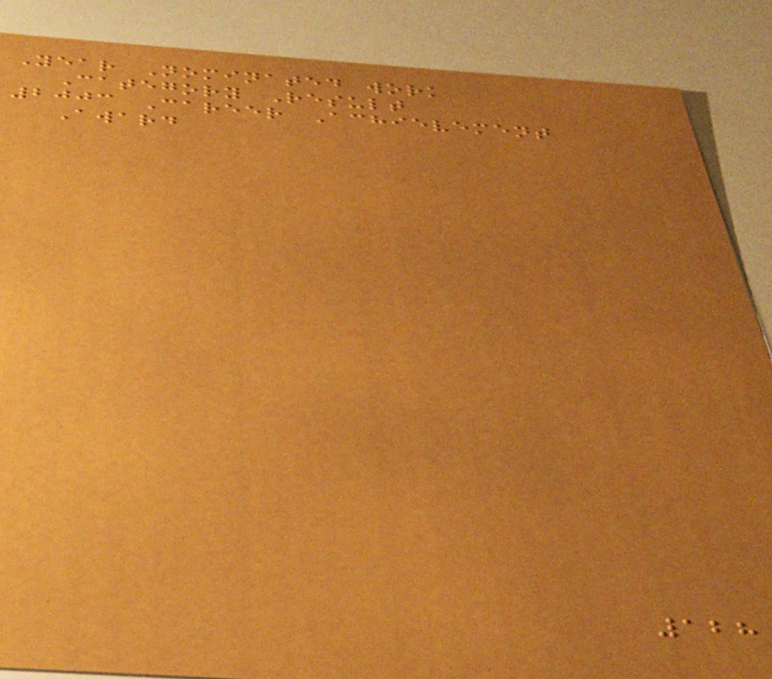Year Nominated work
Category Result
2003 Career Achievement
Award
128
